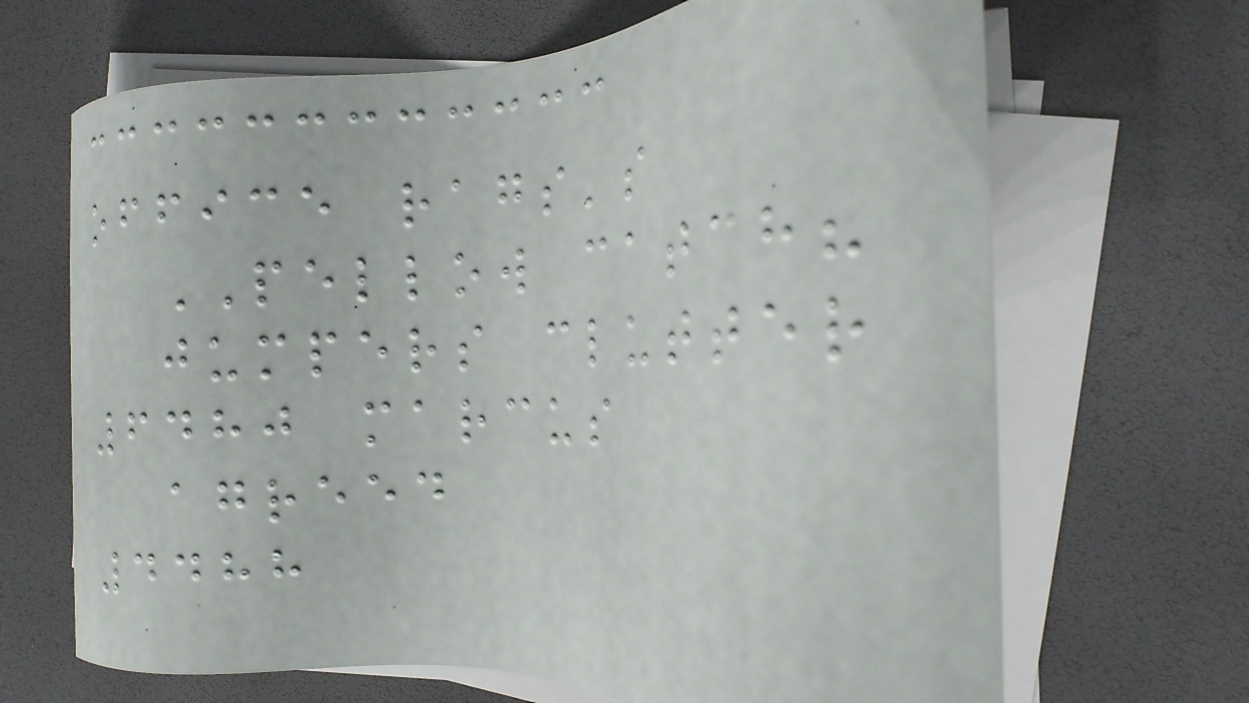office rags's
PELLOW catch?
jumpers clutter
6480 marcus
agreed
4488
